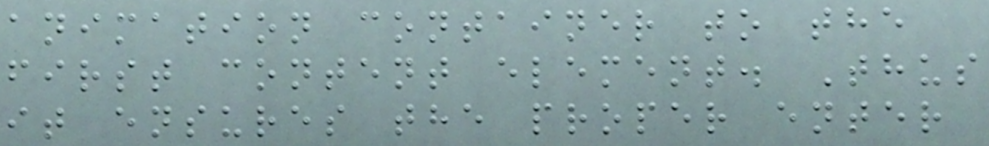animation container to the
first content element. Thus
it ensures the proper enter
